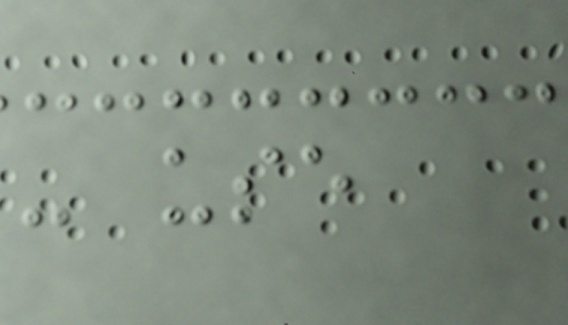- use
